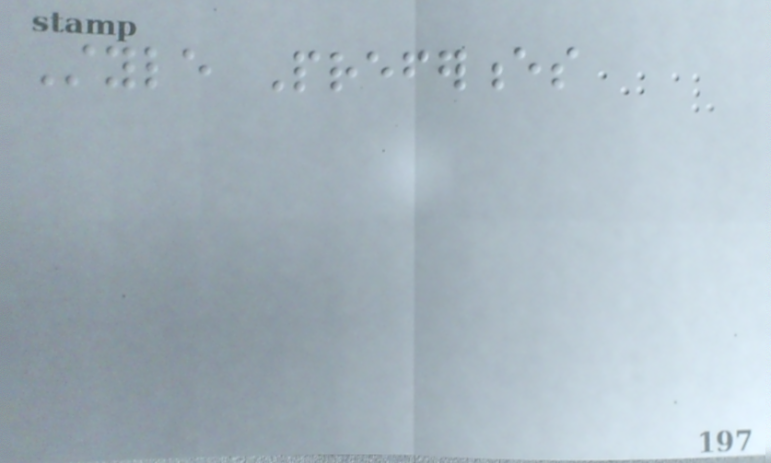Style Preferences
